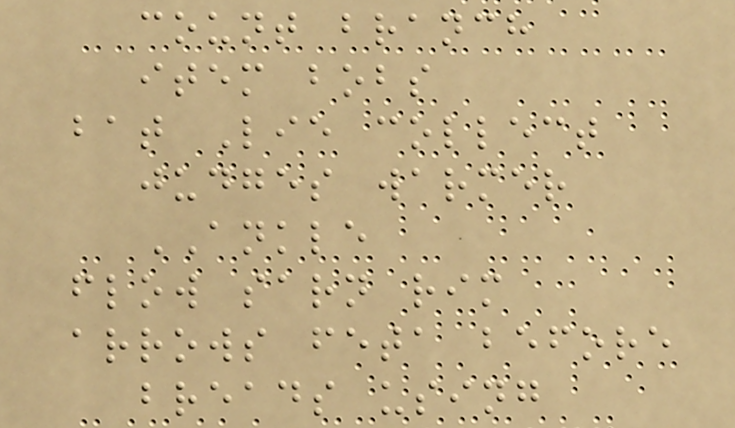count branch
item bobs
bat Lie collect
judges warmer
ANKLE
flow sarn rim
arrows feta before
breads using
